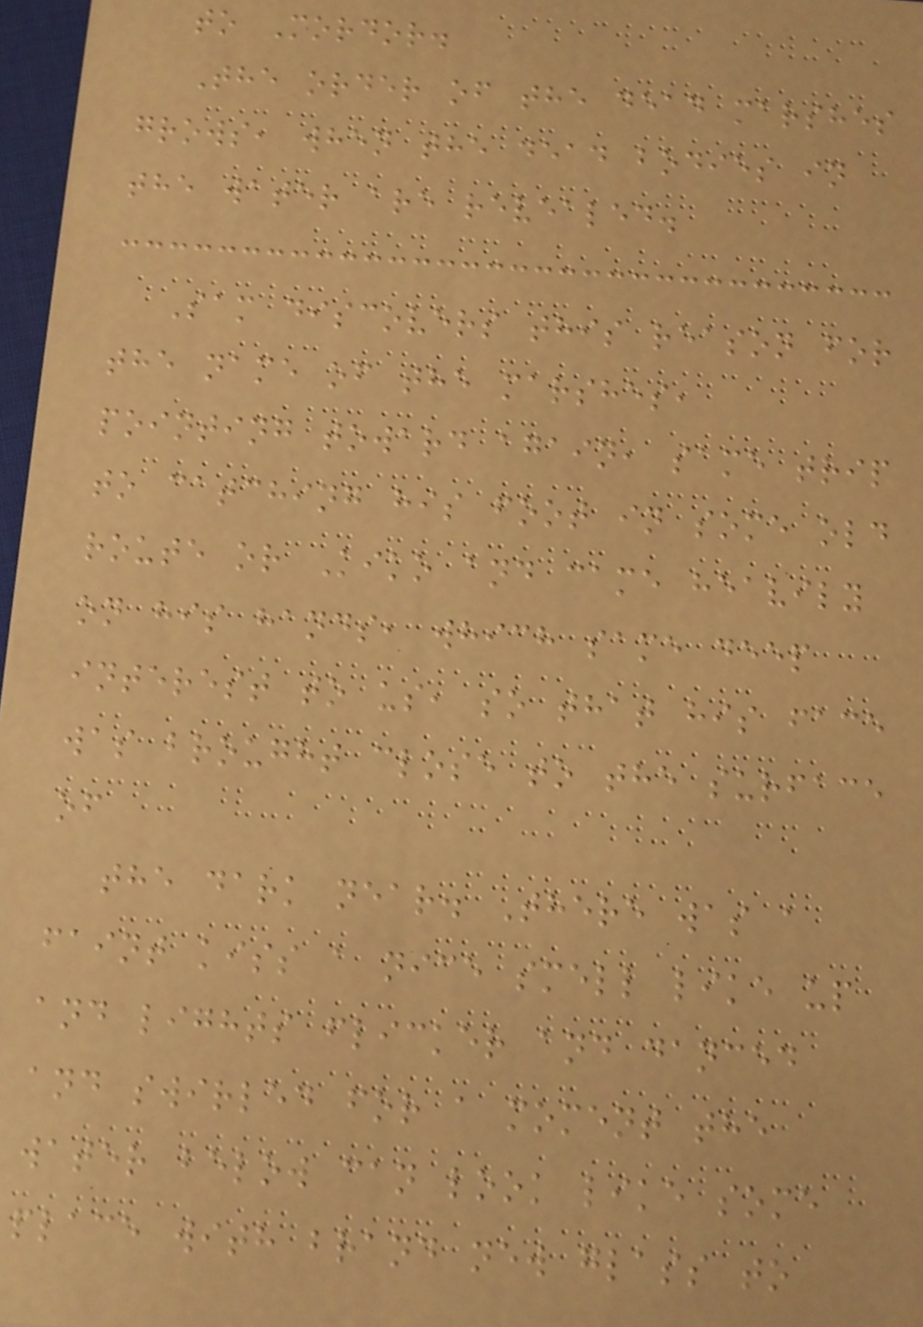to Mordor.
The order of the dead marshes
grows, when the dead bodies in
the water are revealed.
Sam discovers this reason for
the name of the marshes,
pointing toward again, same trip
to catching his foot in some old
route or Kiko and came heavily
on his hands, which same deep
interest to us, so that his face
was brought close to the surface
of
the dark near. There was a
faint kiss a nice smell like up
and lights flicker and danced
and swirled for a moment the
water below can look like some
place with brand new glass to
